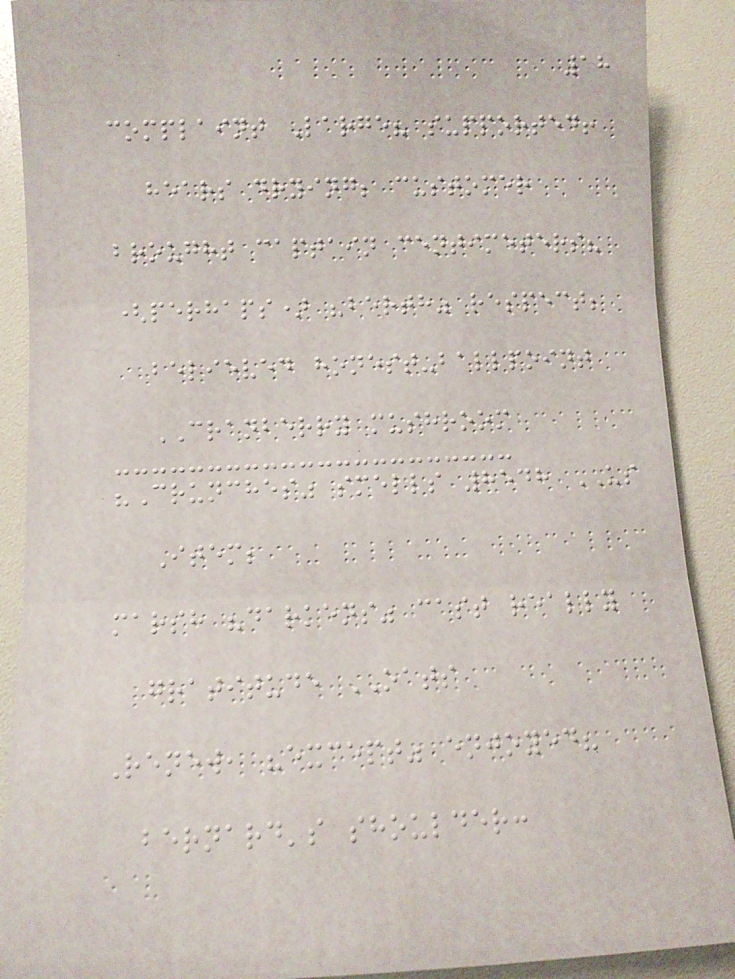18
complaint Large? supported!
hears drying; customer
brought captain centimeters?
(perhaps) "berth" respect;
believed honest-ballpoint
CRANBERRY mushroom
"Crunches" smells 8548 US
Item;
marsh "darkens" cast really
gratitude OATS
Renew, "except" enjoyed?
bernard's shoulder:
